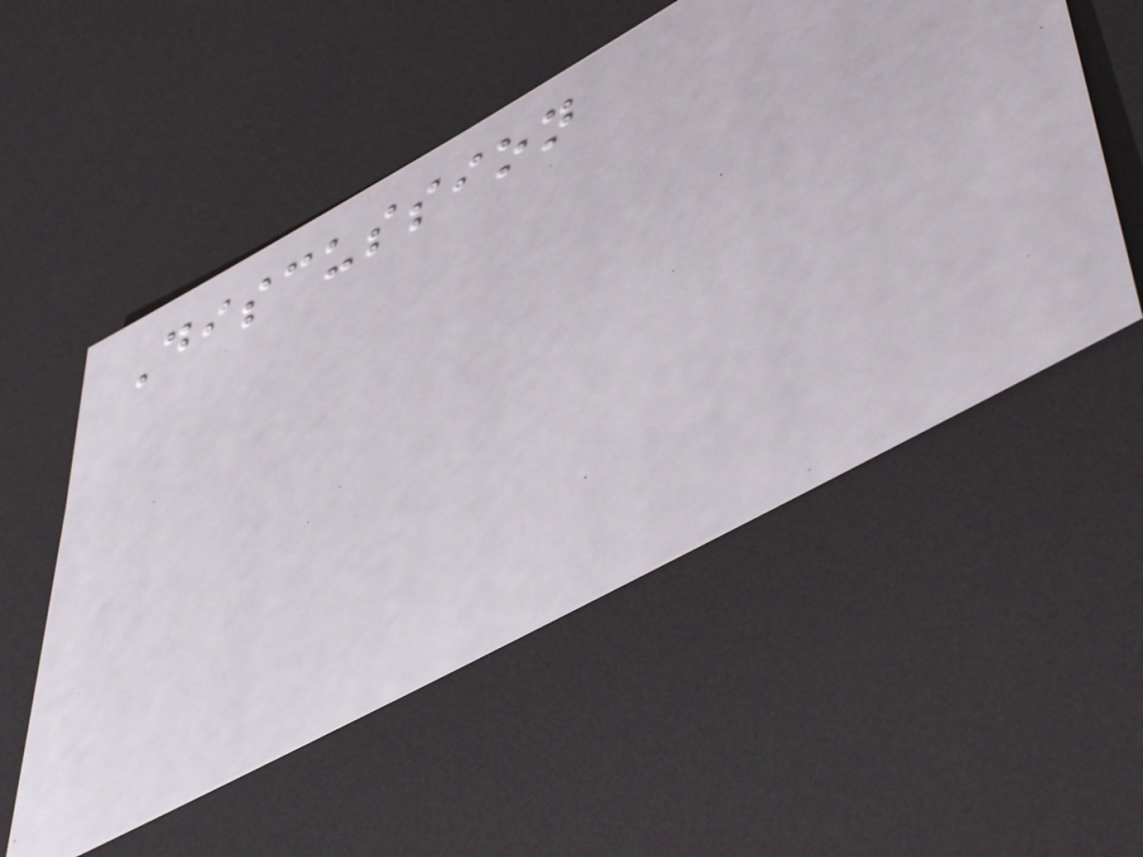Discussion
